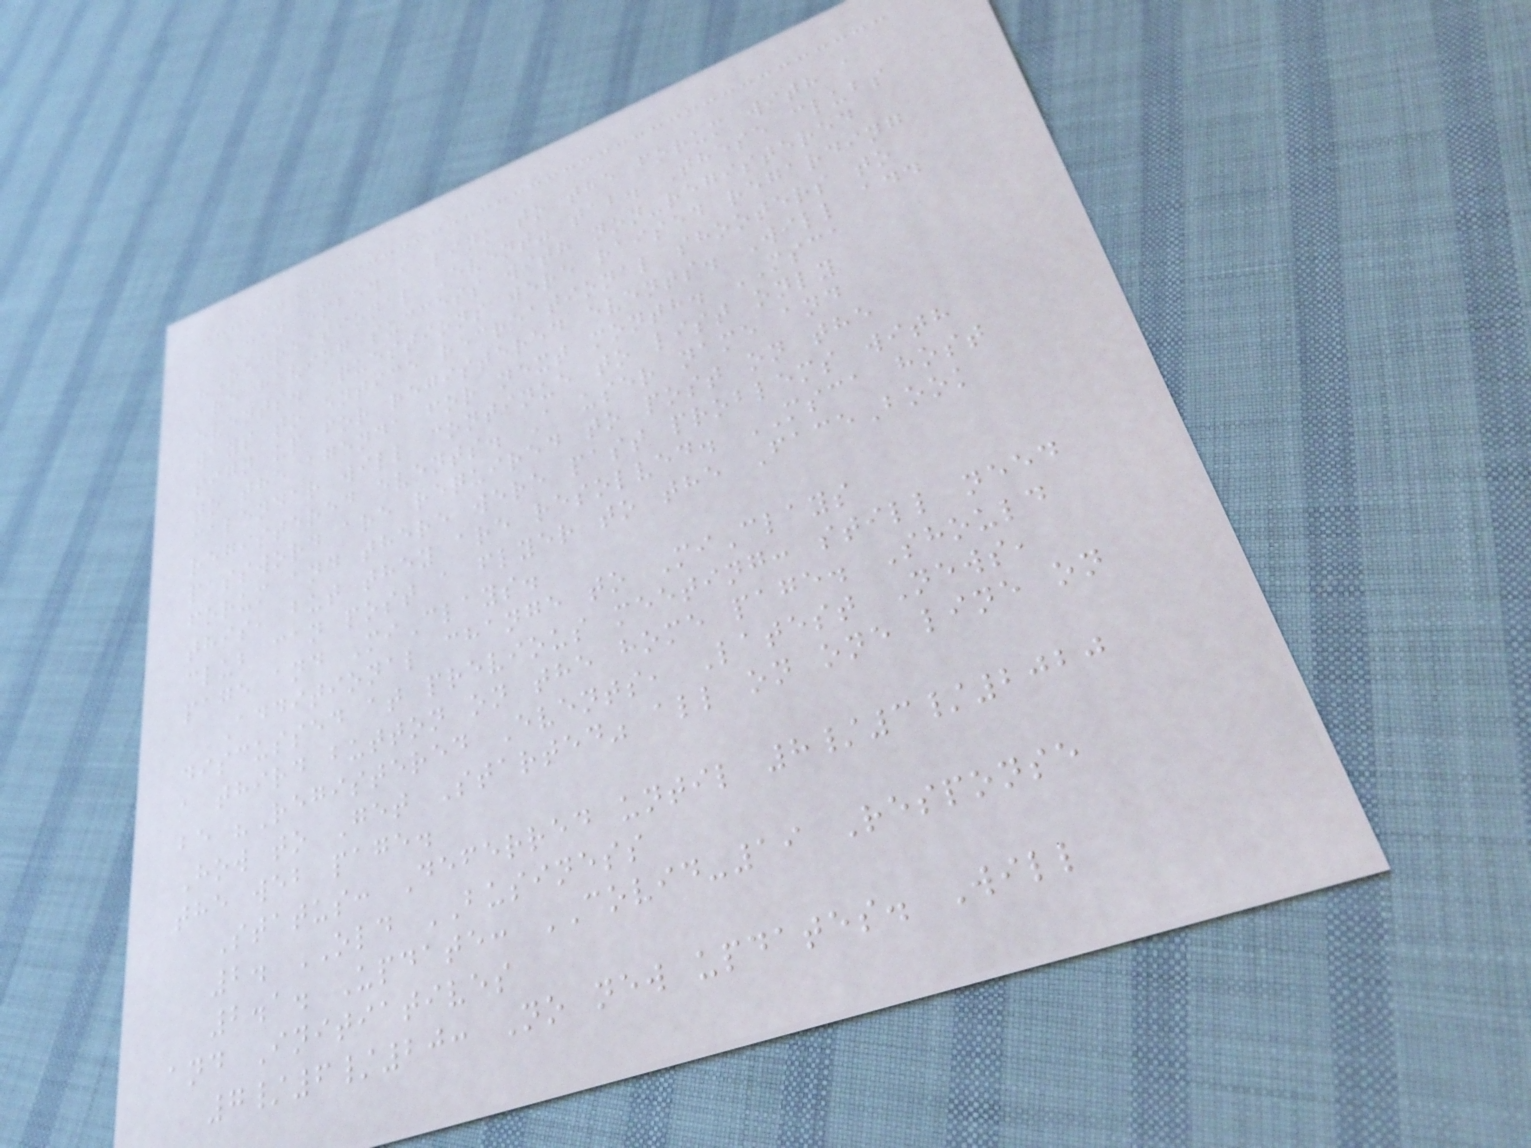Can embed a link to the forum with a
"Recreational Event" tab. These clubs
are having success with non-registered
events. Questions were raised regarding
ways to entice recreational shooters to
sign up for registered events. Will add
to the agenda for next month. MSCA
calendar will continue to list only
registered events. A user name and
password are required to post on the
forum and there were past problems with
this, but they are resolved. MSCA host
club can post a flyer to the FaceBook
page and MiClays.
Additional change to MiClays
discussed at previous meeting: still need
a third button on the home page. Should
be "Registered Events, Latest News,
How to Get Started" all on one line on
the web page.
Status: Deferred until 8/3/2020
2. OLD BUSINESS
2.1. Update: COVID-19 Response
and Initiatives
7/6/20: No new updates. Will
